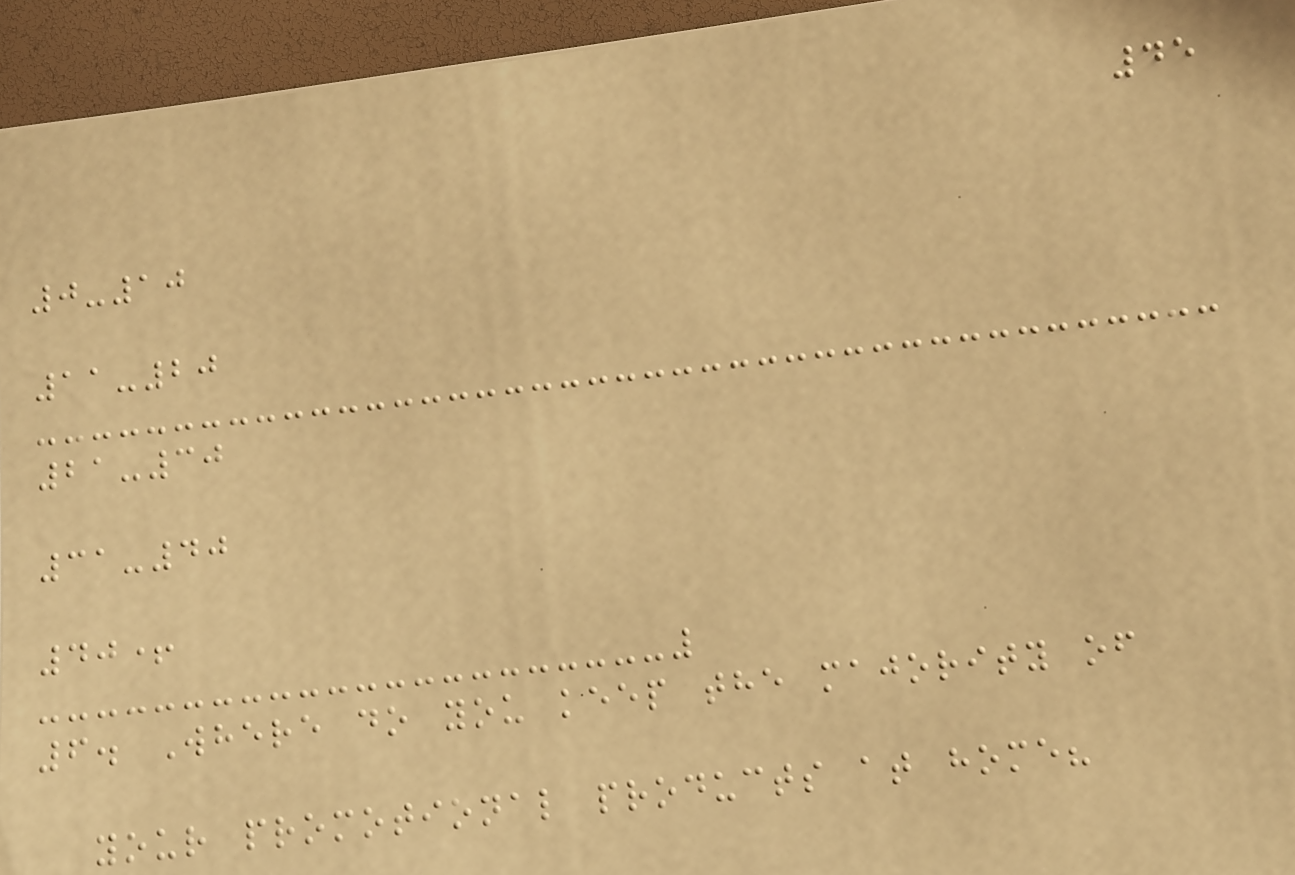45
0-10
11-20
21-30
31-40
40+
6. Where do you keep the majority of
your promotional products at home?
